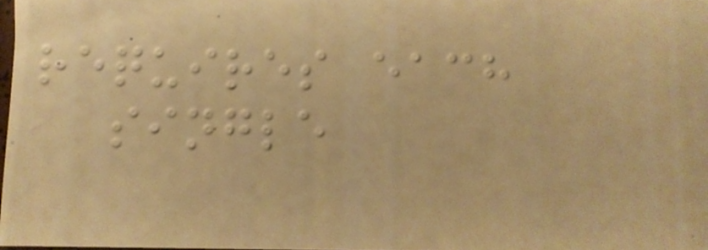requires each
single
